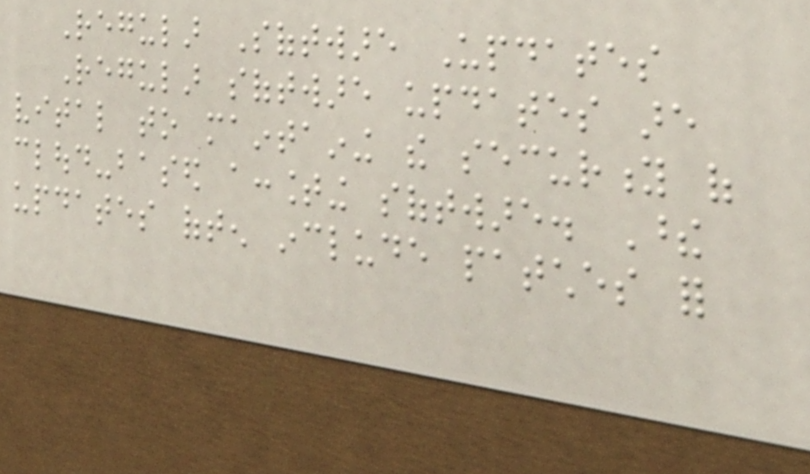Regular Software Updates
Regular software updates are
vital to maintaining the security of
cloud-based accounting software. These
updates often include patches for
